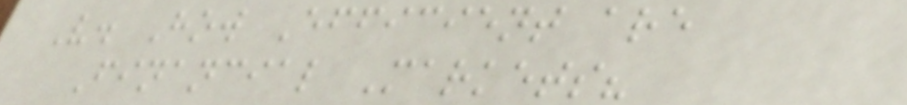V. How Efficient are
Financial Markets?
